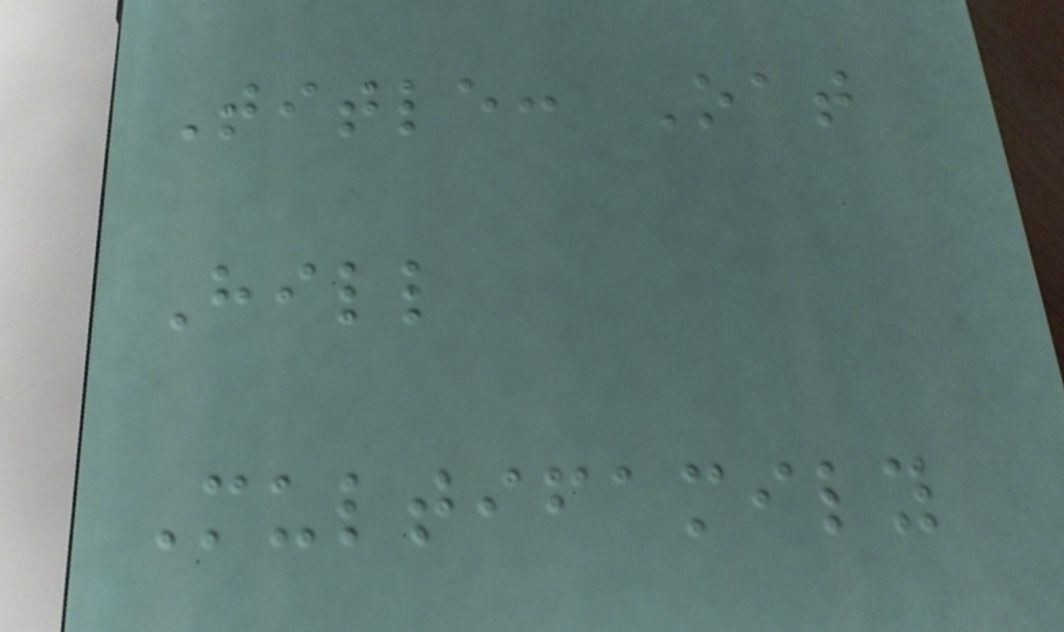Title: Oat
Hill
Multifamily
